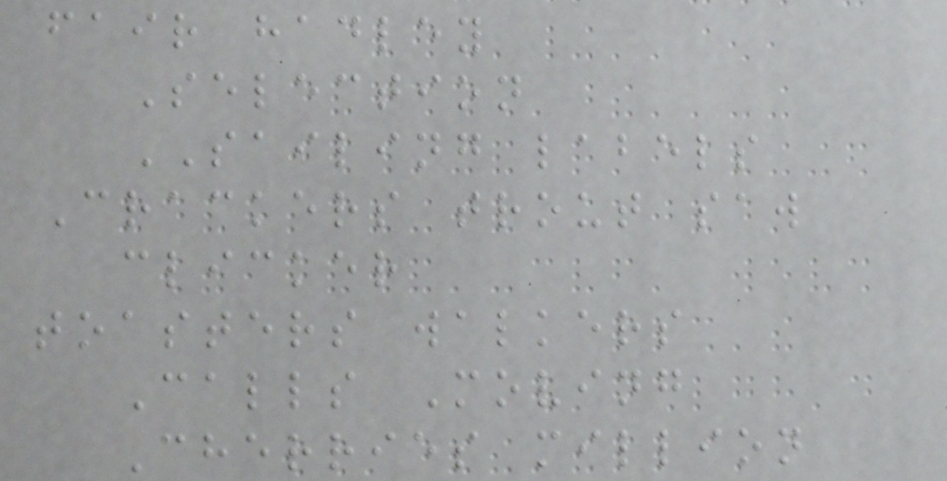fair hadley
Selection
SAILING labels
Crackers trout saw
clicker
toasters walkers
Calls Moving
Cherries million
